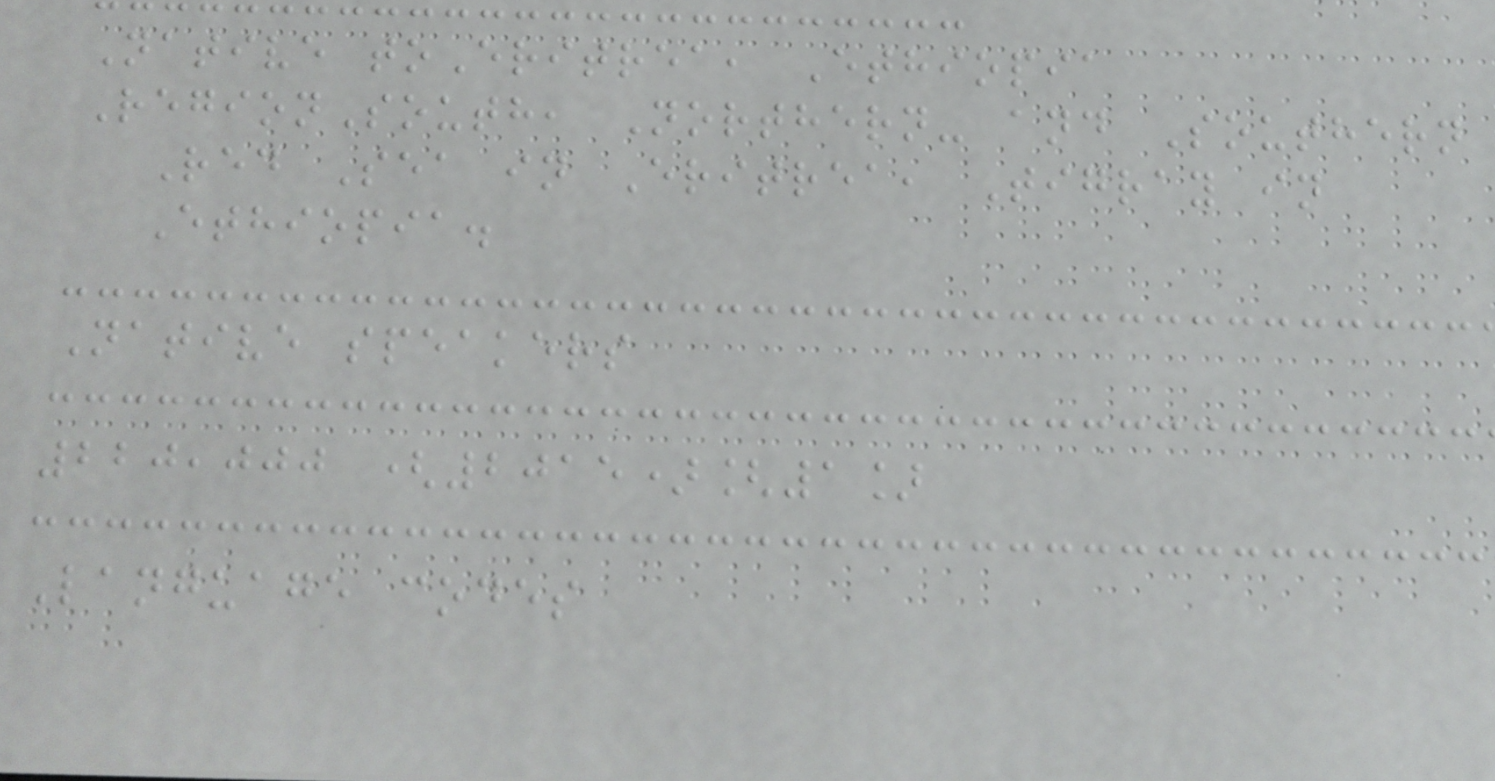Native toEritrea, Ethiopia
RegionSouth, Northern- and Southern
Red Sea in Eritrea, Tigray in
Ethiopia.
Native speakers
220,000 (2015)[1]
Language codes
